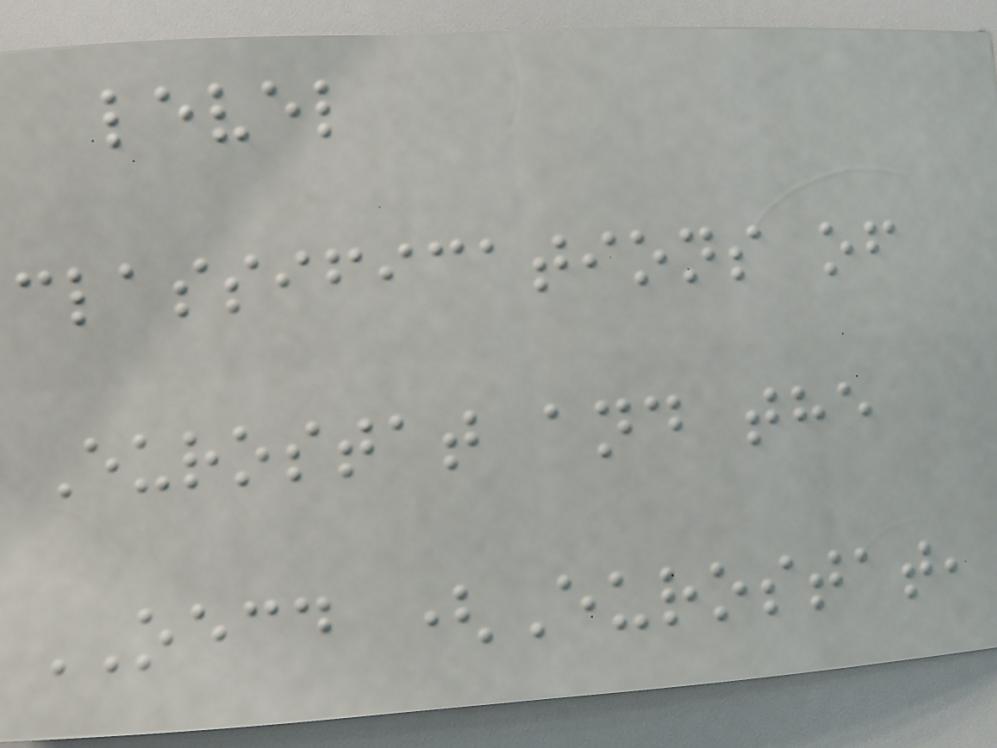level
classifications of
Eurostat and the
OECD (Eurostat,
